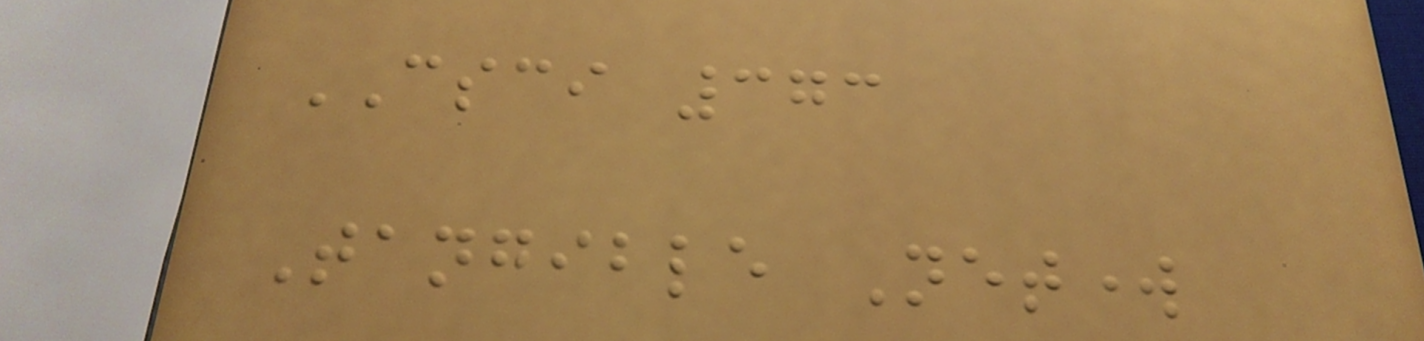CSCI 373
Tangible Network
